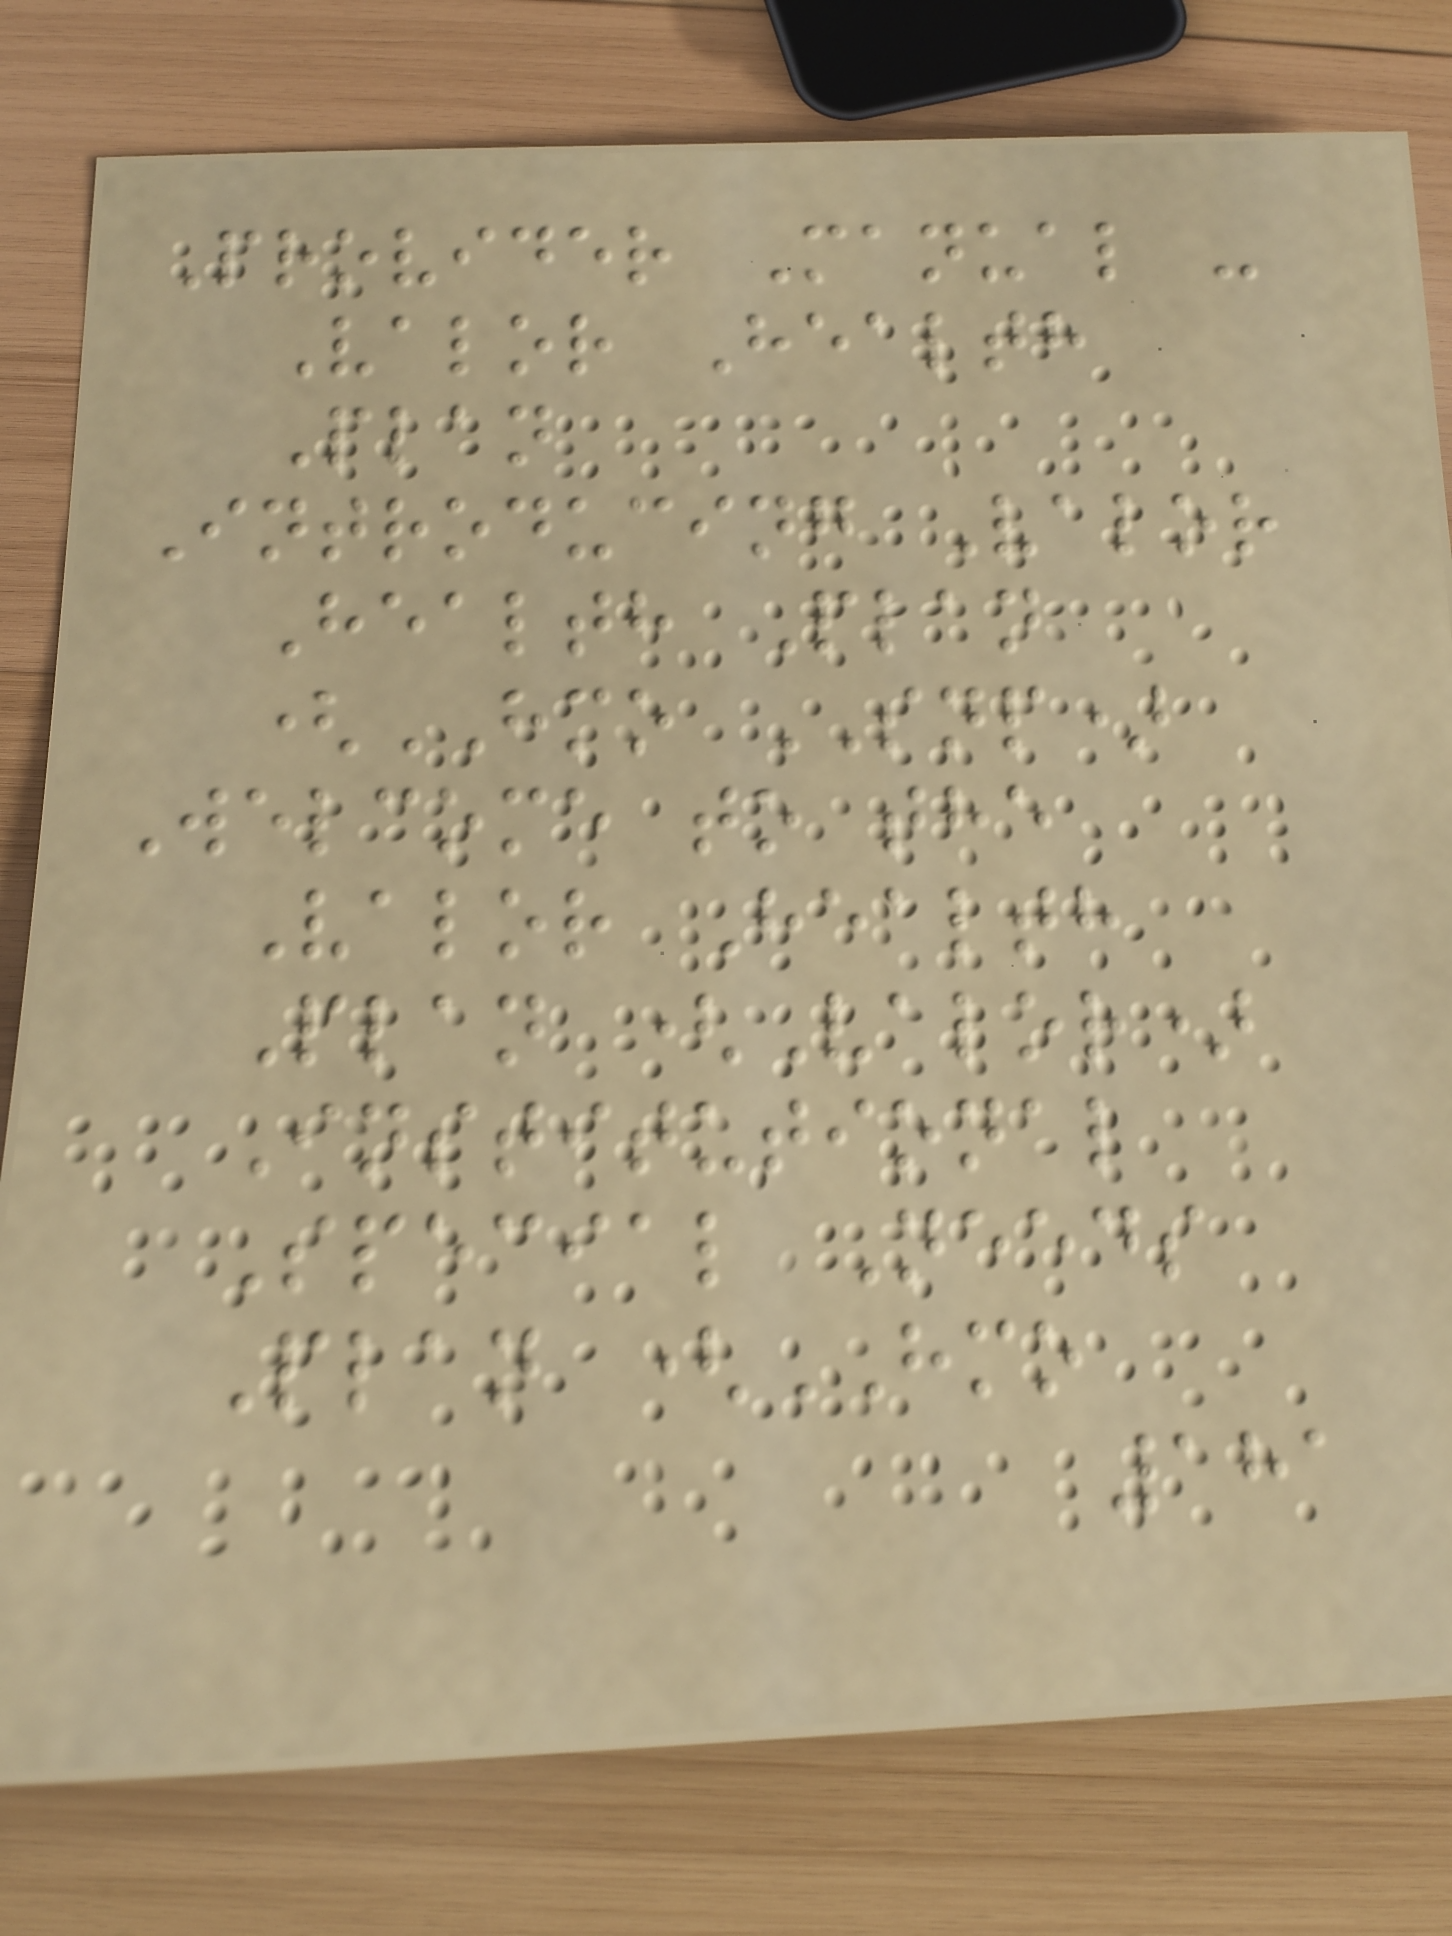Provider Manual -
Valor Health
Plan
Introducing Valor
Health Plan
(HMO SNP)
Welcome to the
Valor Health
Plan (Valor)
Institutional
Special Needs
Plan (HMO
181
